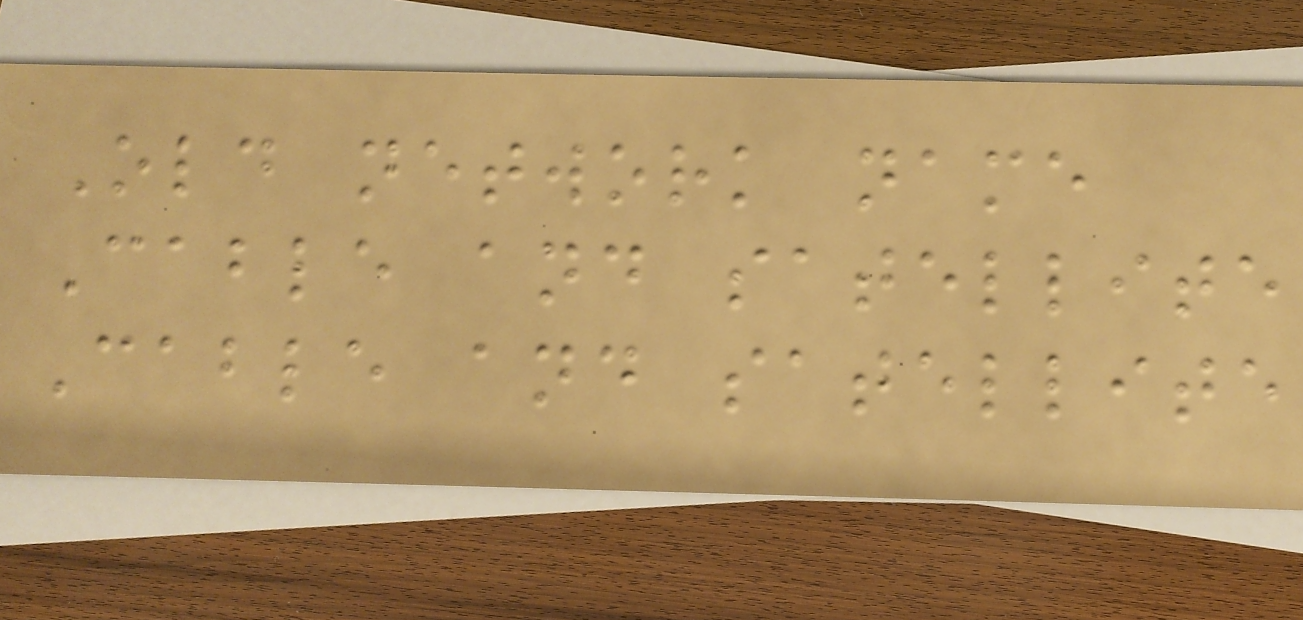Old network name
Cable and satellite
Cable and satellite
